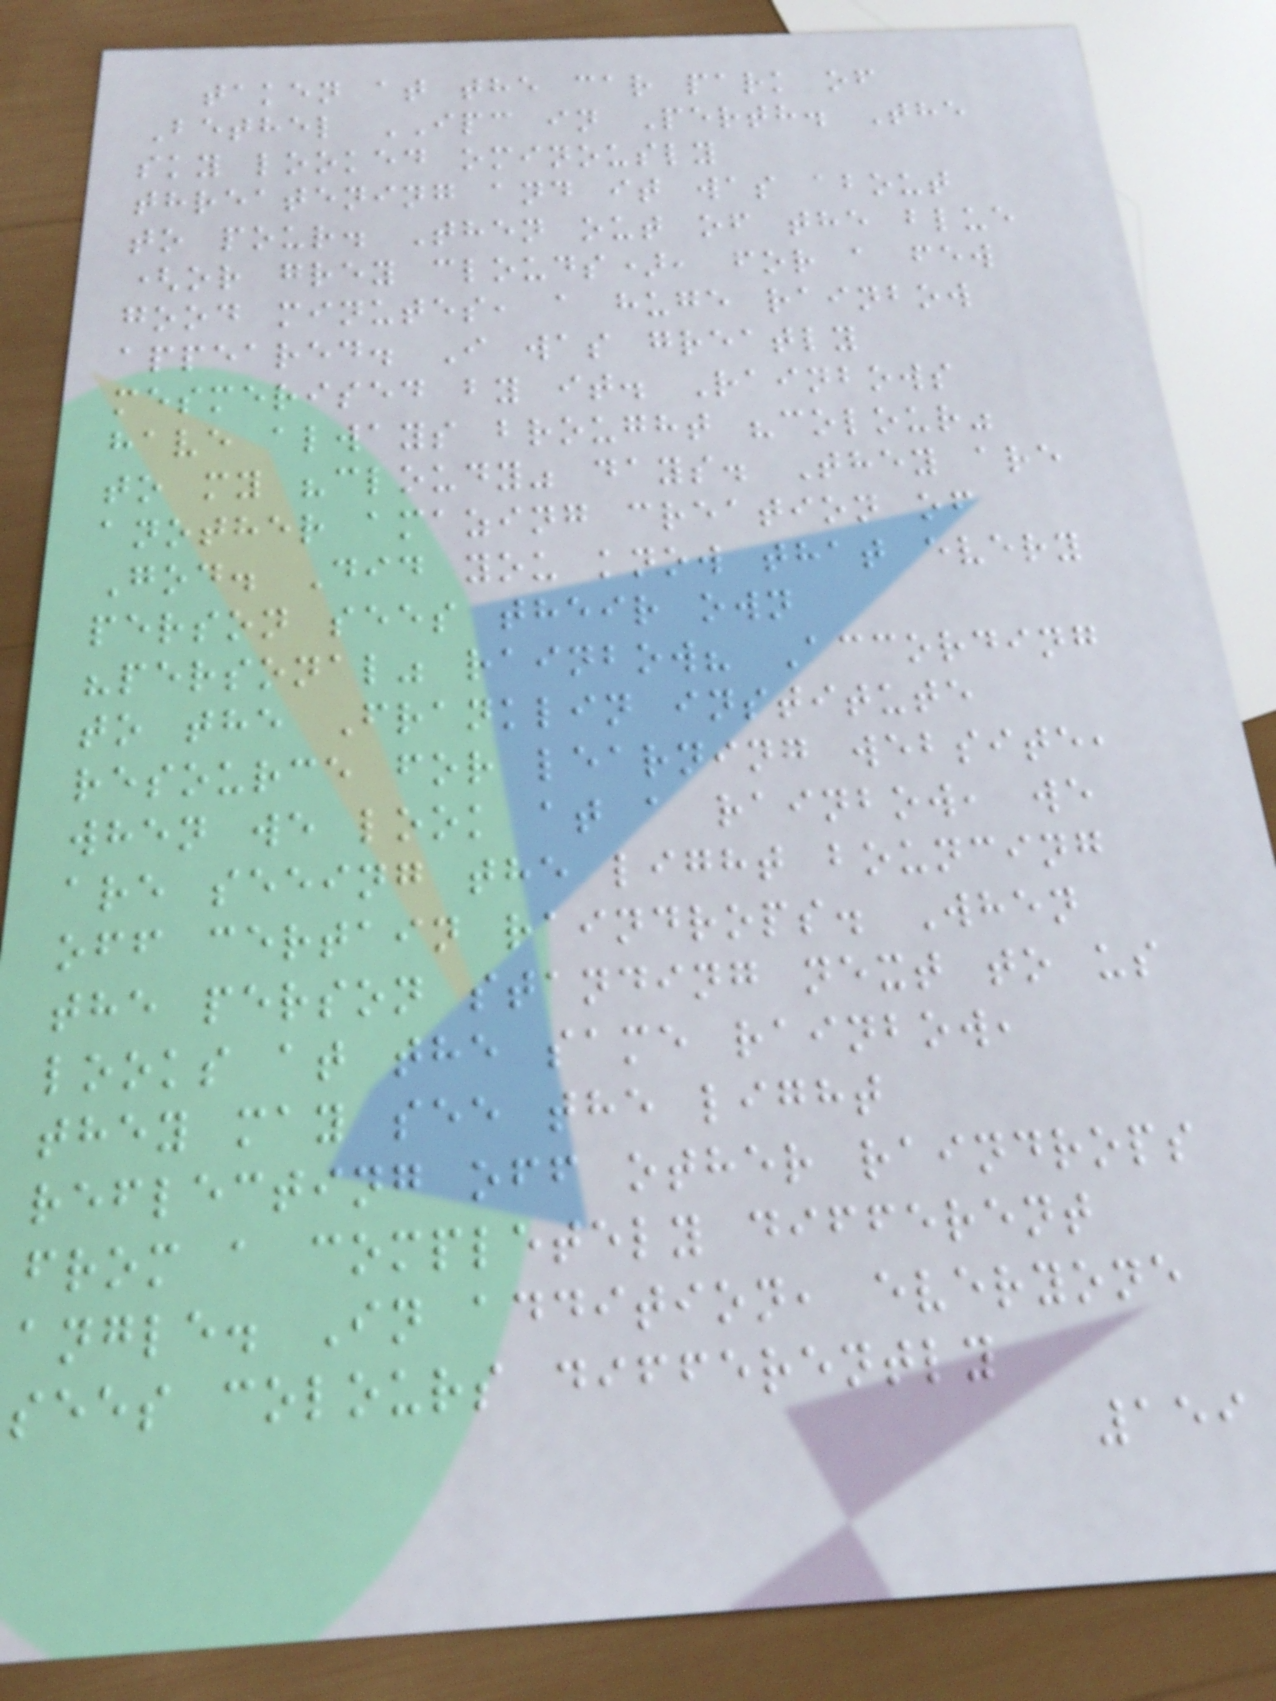taken at the car park of
Bethel IPC in Perth. The
sky looked ominously
threatening and it was about
to pour. Then out of the blue
(or grey clouds), for a few
good minutes, a huge rainbow
appeared. I was greatly
mesmerised by it. Rainbows
have always brought "colour"
to my "cloudy" days. They are
another amazing creation of
God. Did you know that every
person sees their own
"personal" rainbow? According
to the Franklin institute
resource for learning website,
when we look at a rainbow, we
are seeing the light bouncing
off certain raindrops. When
the person standing next to us
looks at the same rainbow,
they may see the light
reflecting off other raindrops
from a completely different
angle. In addition, everyone
sees colours differently
159
